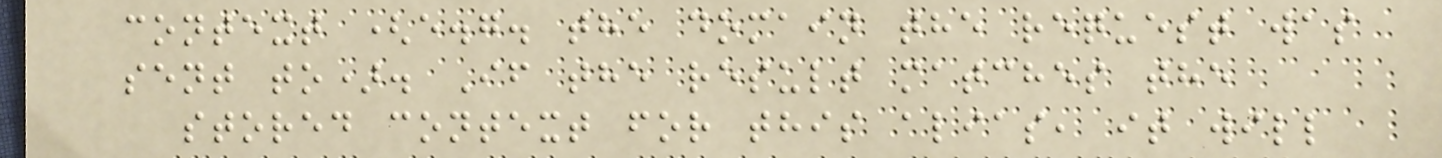context (e.g. the domain the request was
sent to). If the result matches the
stored context for this alias, it will
